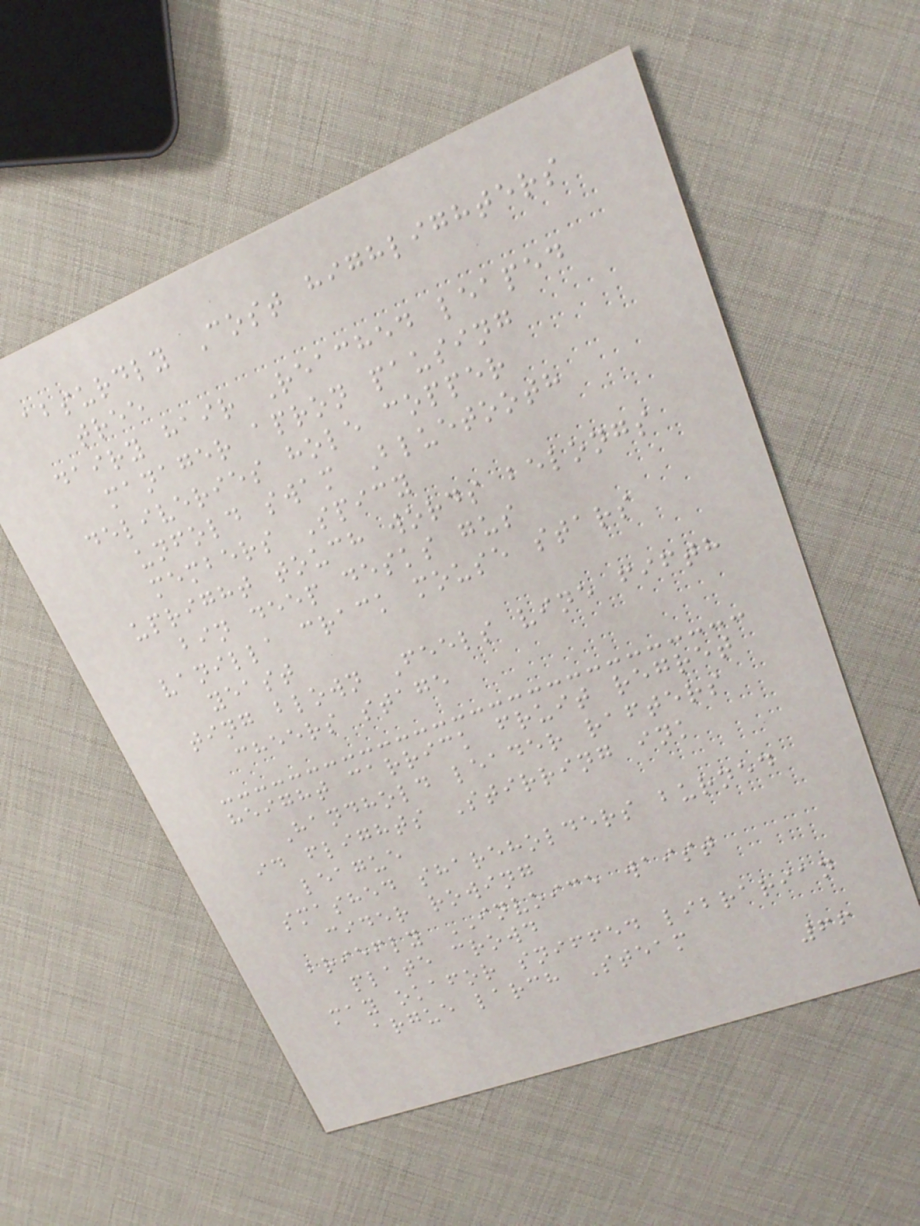absurdly Cost highlighters
tree
dairy hair Reached leaped
manager apron pausing
deliveries hole copper
unfold swam Bluetooth
members Spicy
upright touch words belongs
bin deep desks gus
vanilla crack mouse stars
yeast
ting blown Feels vine fifth
cheers stage
height carrick fruit regret
Handhold leader rafters
id flights Stirring ink
league
smashed shareholders burned
cider rowing
briefly INVOICE waist
plate crowd
may okafor sniffed librarian
argue larch Steam
66
